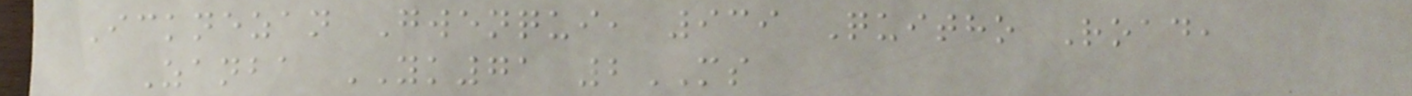Icknezan Gwenqui, 939 Quitho Road,
Zanba YK71 2MS
